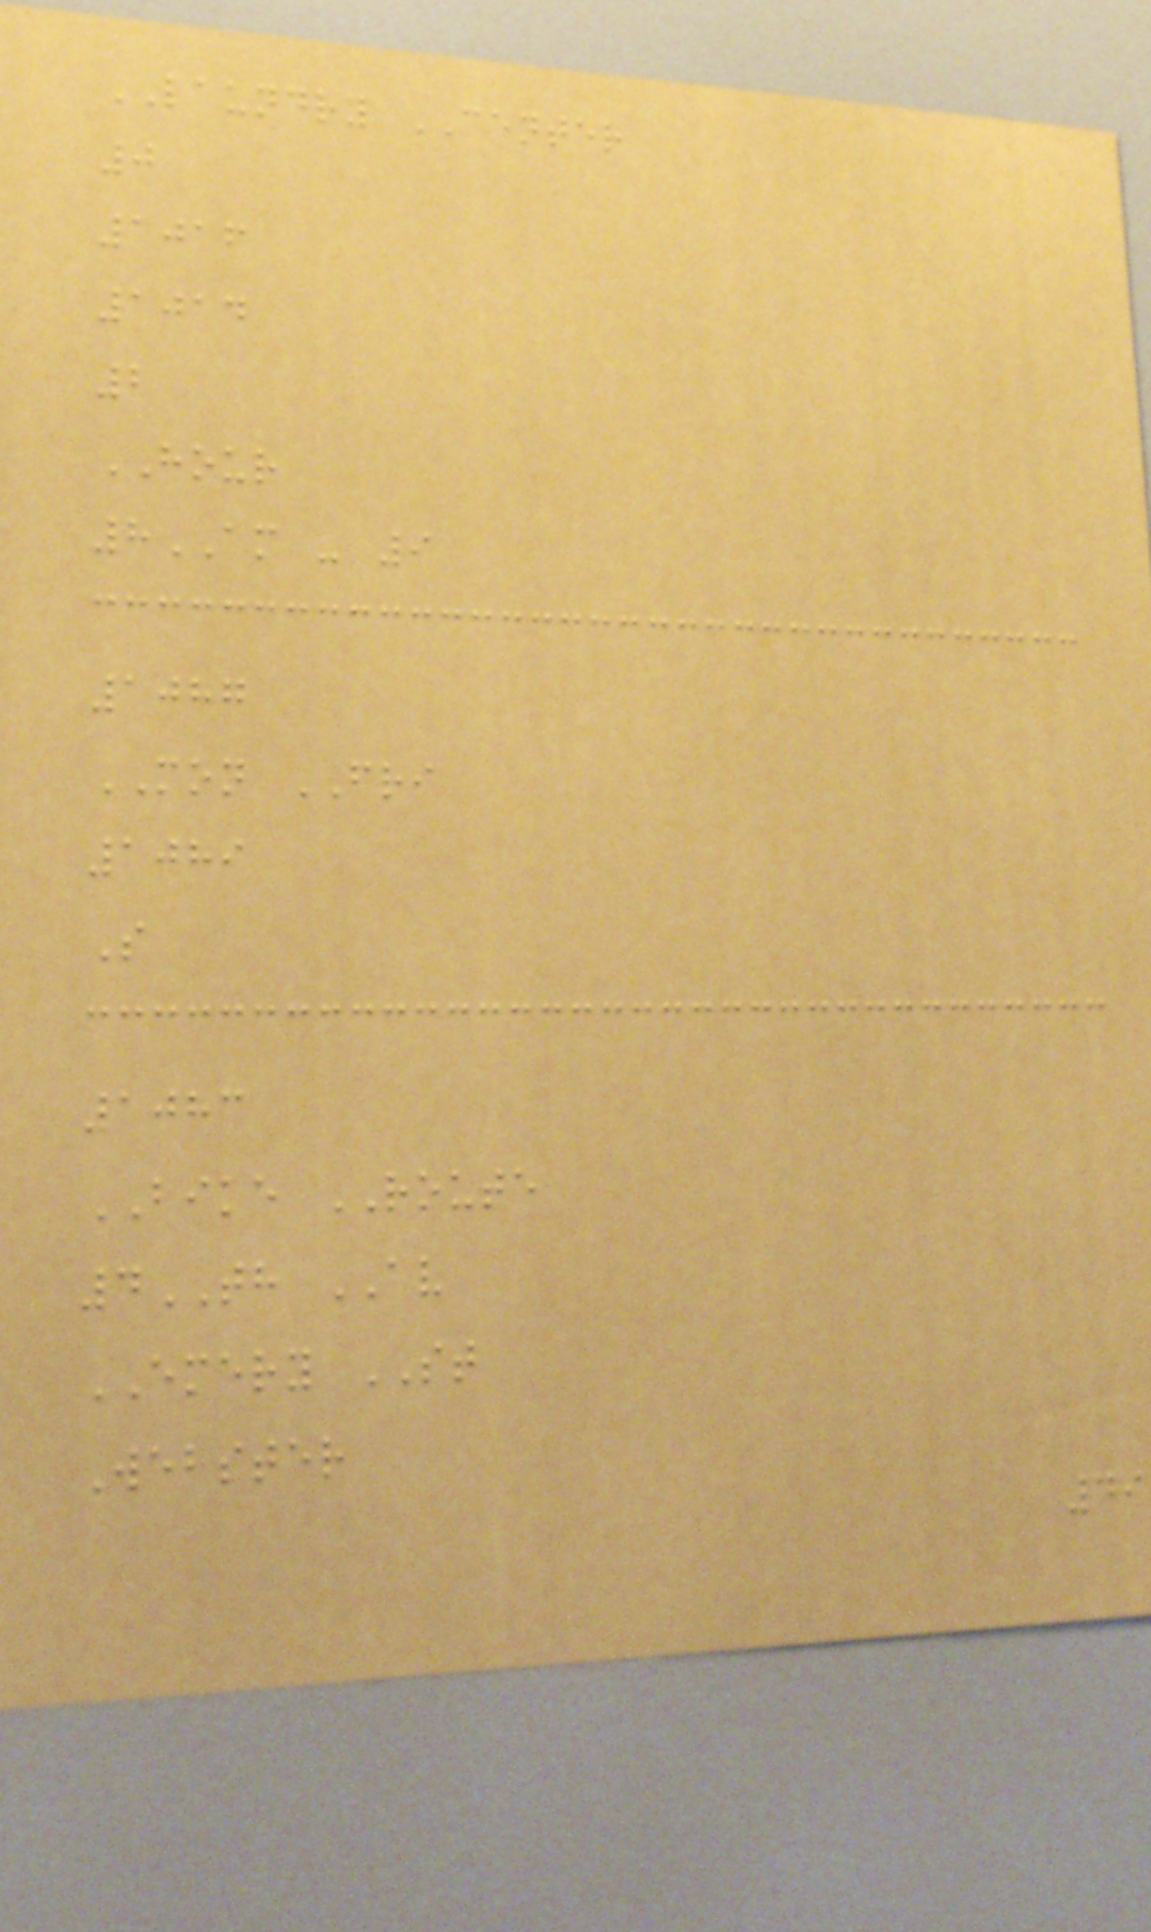LAUNDRY CENTER
0
1016
1014
2
HOUR
8AM - 9
1087
MON FRI
1089
S
1083
BIKE ROUTE
4TH AV
EMERY ST
Webster
49
